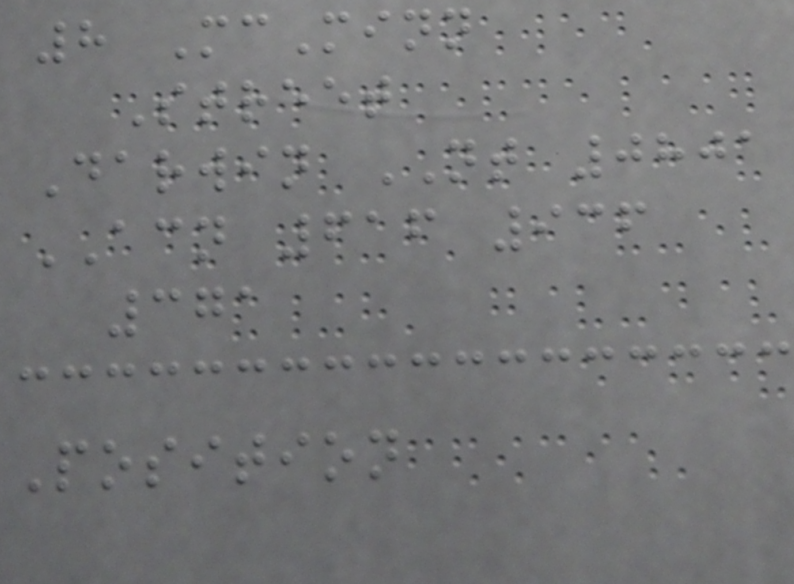8 McMinn
Street
Darwin NT 0801
ACN 616 936
371
Position
